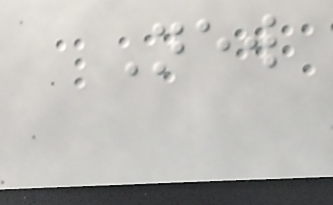New
